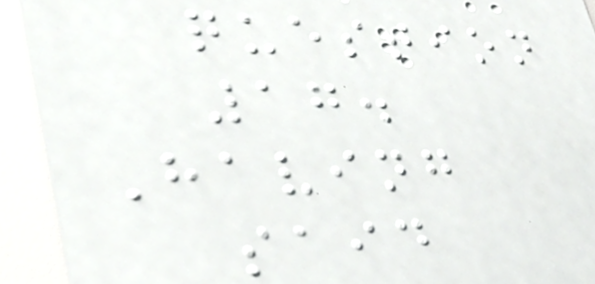question
17.
Having
said
